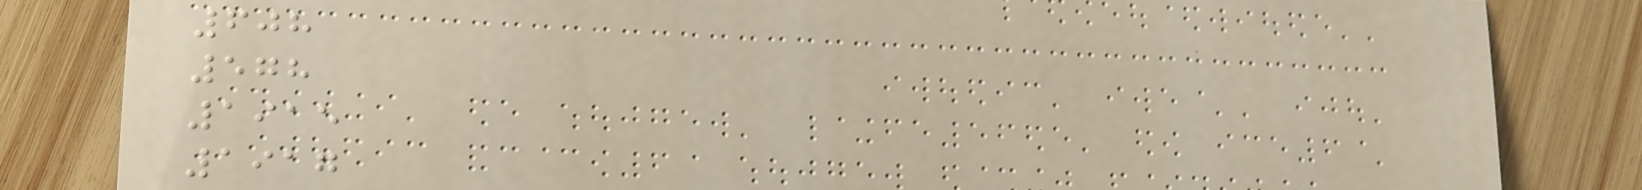608
578
1915
1917
